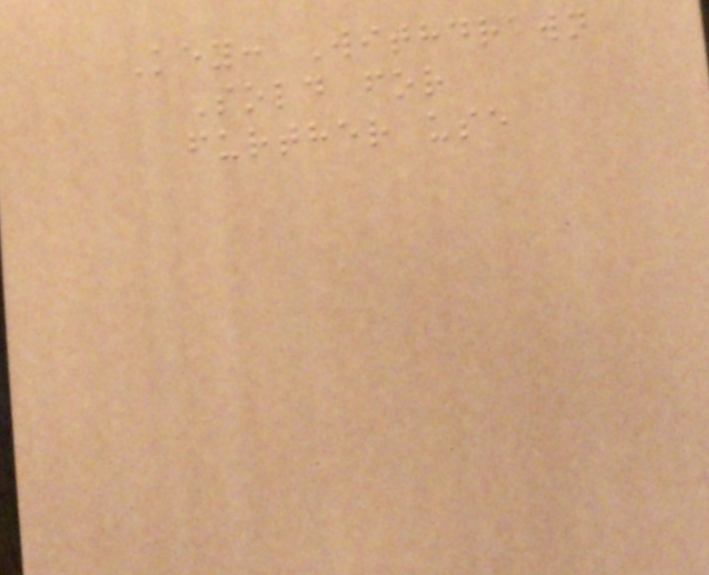Key: Withdrawn
Sold for
further use
